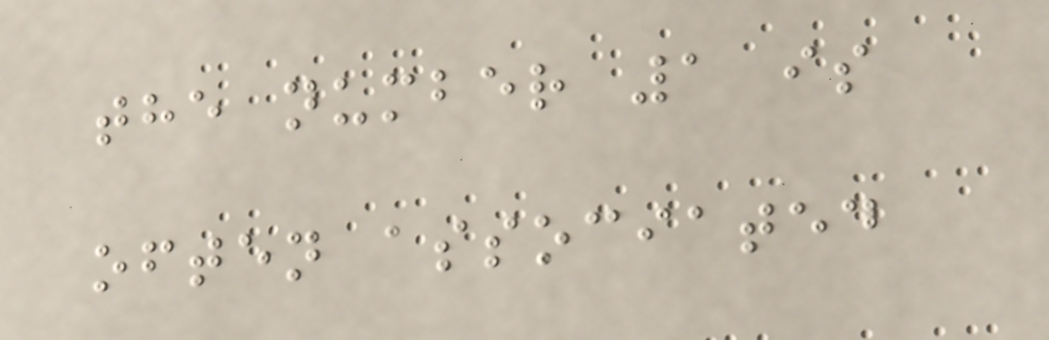the number 1 is
often associated
